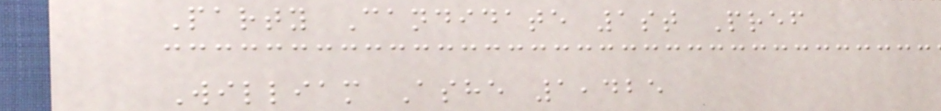Party Candidate 1st Pref
William Ashe 1,425
